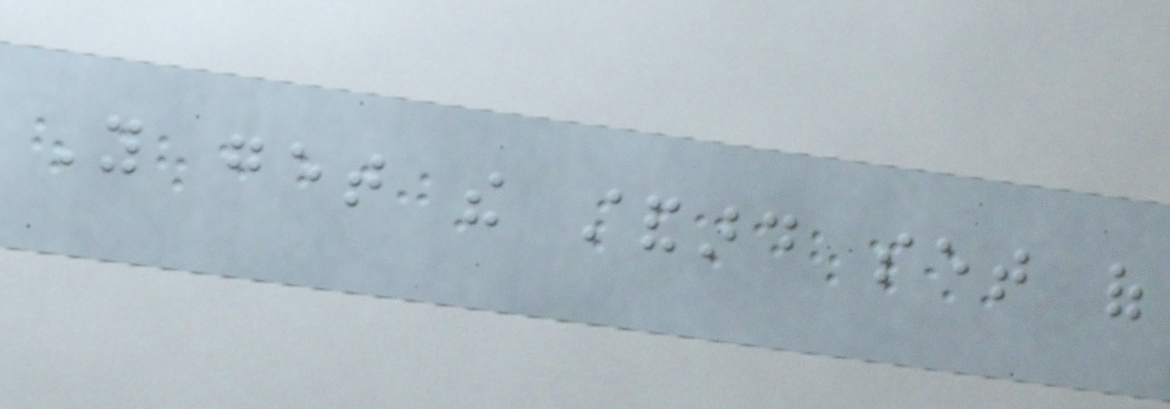You get the standard set of
